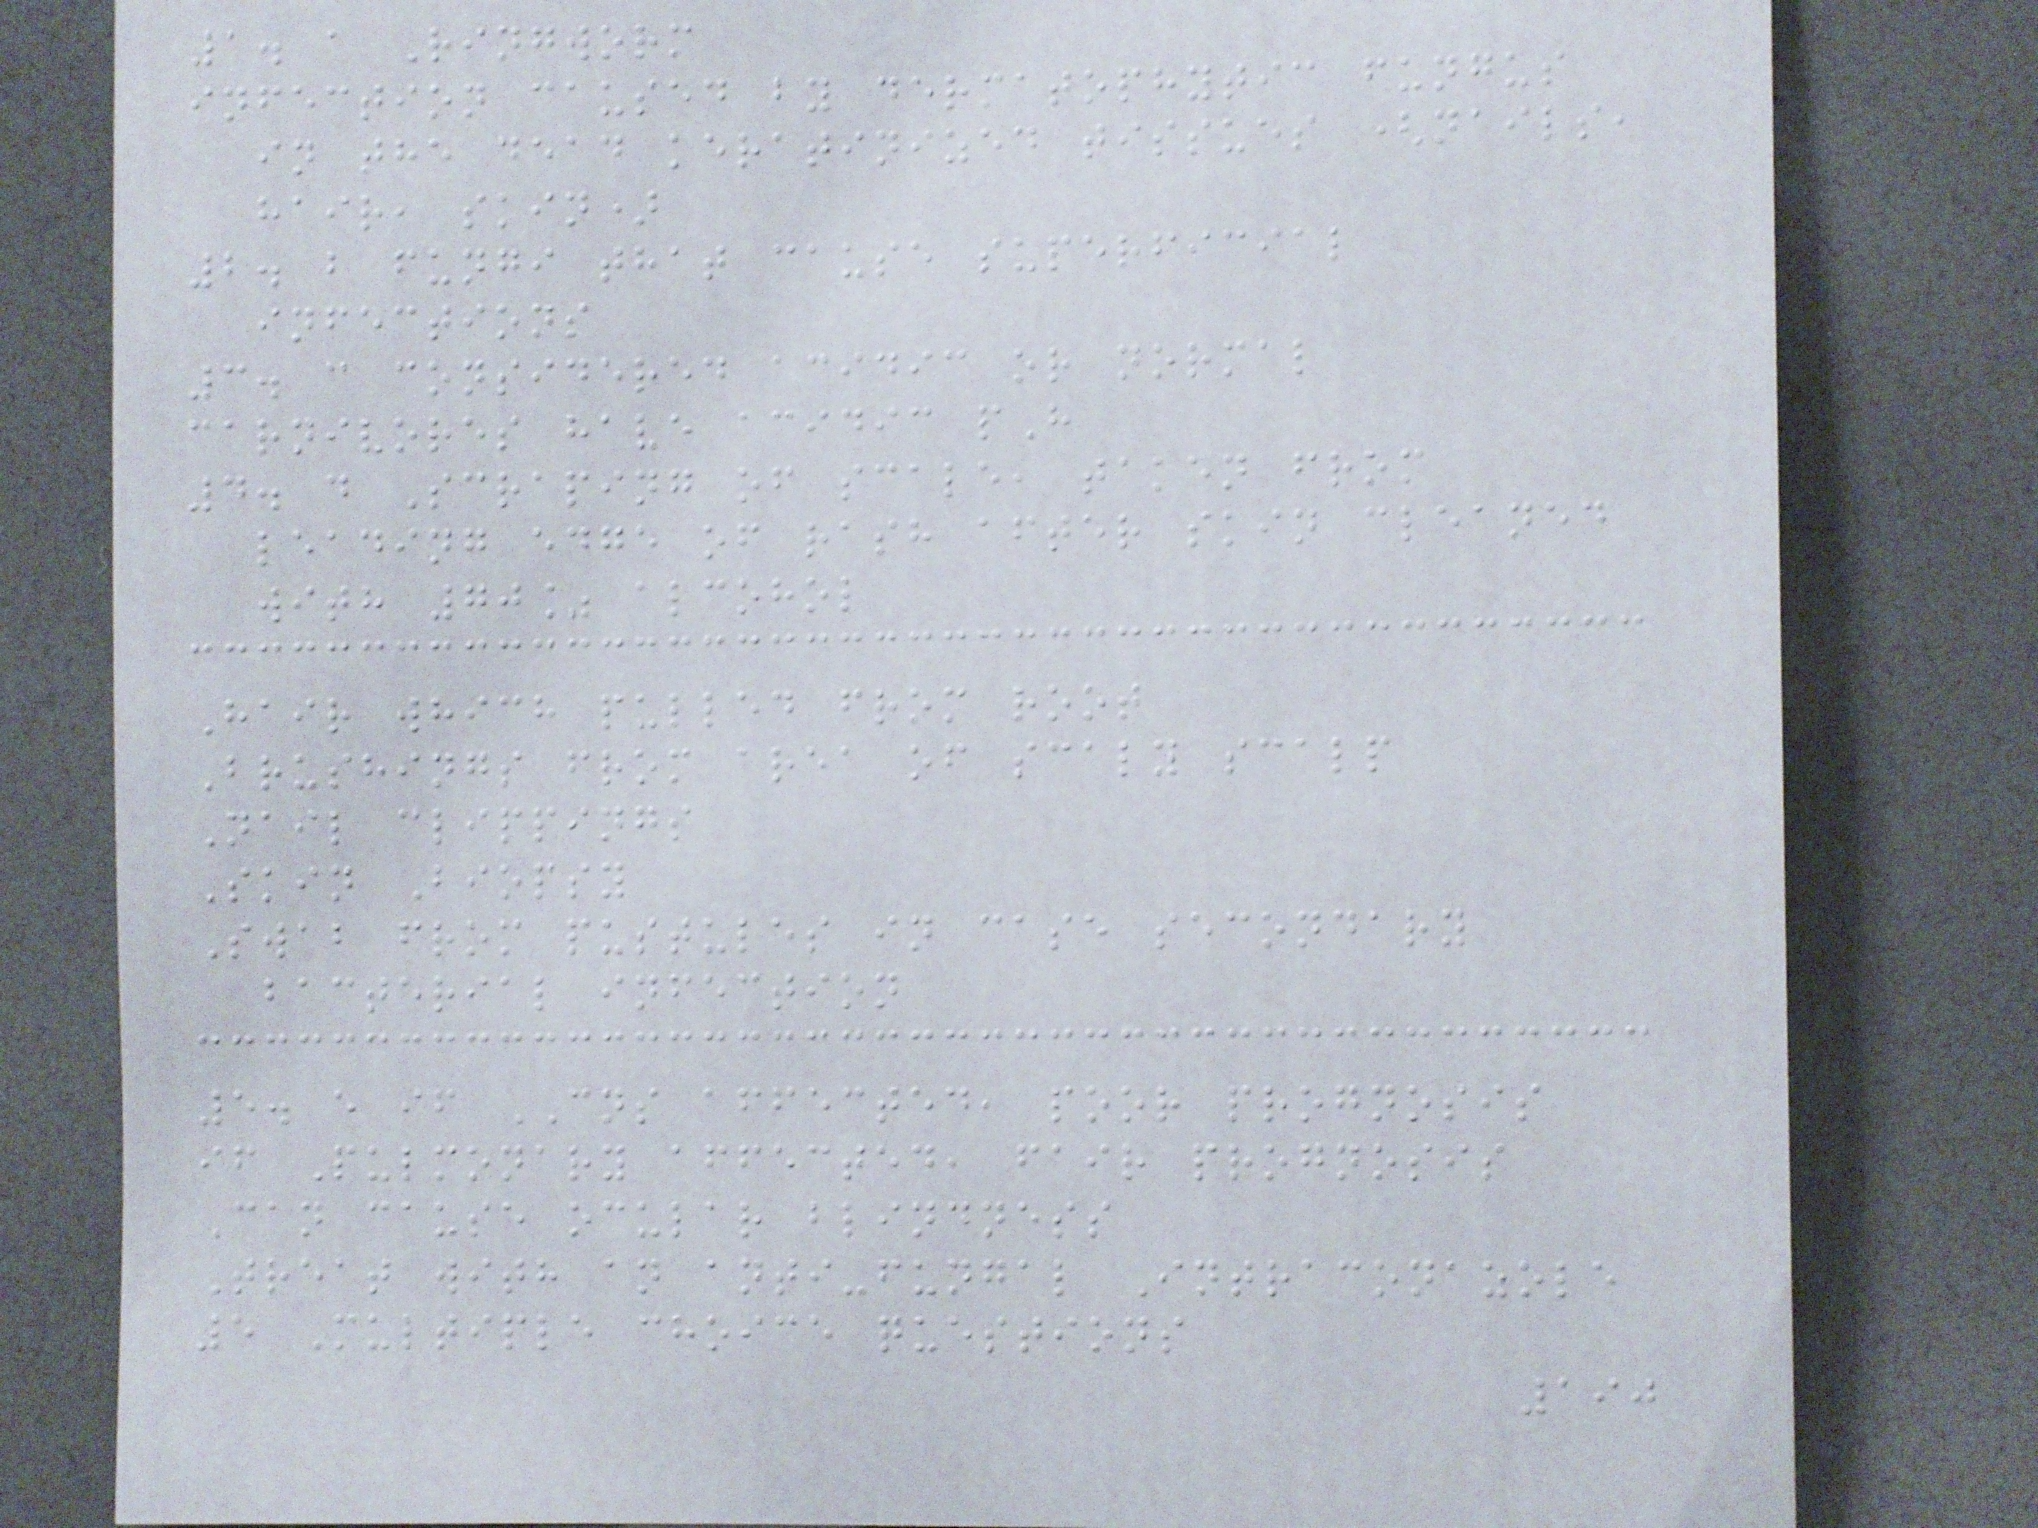1. a Ringworm
infection caused by dermatophytic fungus
in the dead keratinized tissues (nails,
hair, skin)
2. b fungi that cause superficial
infections
3. c considered acidic or normal
carnivores have acidic pH
4. d Scraping of scale, taken from
leading edge of rash after skin cleaned
with 70% alcohol
Hair which pulled from root
Brushings from area of scaly scalp
Nail clippings
Skin Biopsy
Swab from pustules in case secondary
bacterial infection
5. e if CNS affected, poor prognosis
if Pulmonary affected, fair prognosis
Can cause ocular blindness
Treat with an anti-fungal Intraconazole
5 Multiple choice questions
190
